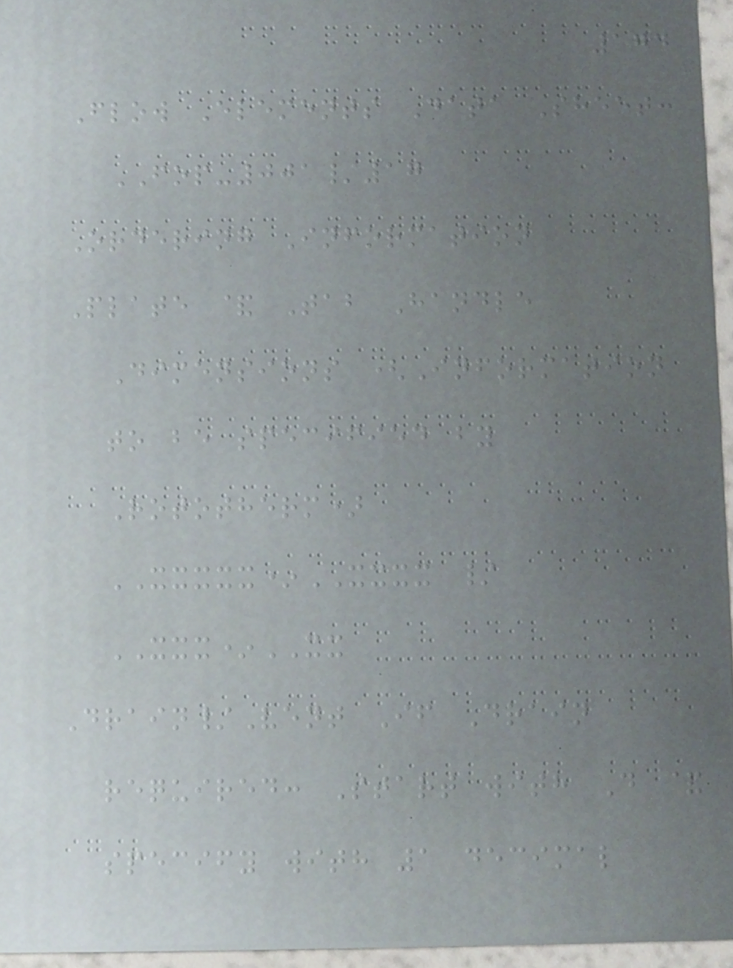174
Flow Elements Data Sheet:
FOP-001/17
Ordering Information
Plate & Tab Handle
Dimensions (Information
to be specified by
Rototherm)
XXXXX*XXXX /
XXX*XX
Drain/Vent If Drain
required: Start with D &
specify with 1 decimal
